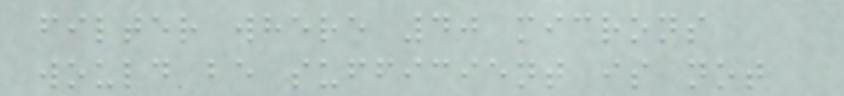filter where 40 microns
would be sufficient is not
